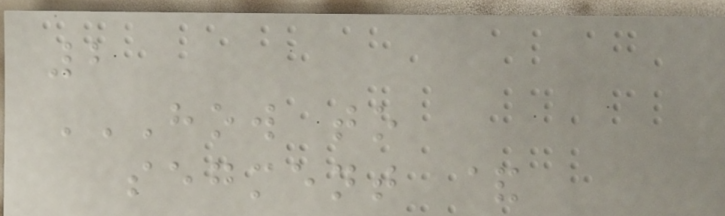2
HOW TO
SEGMENT &
